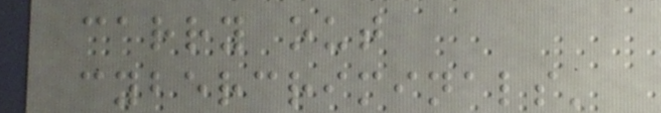carry out
cybercriminals'
